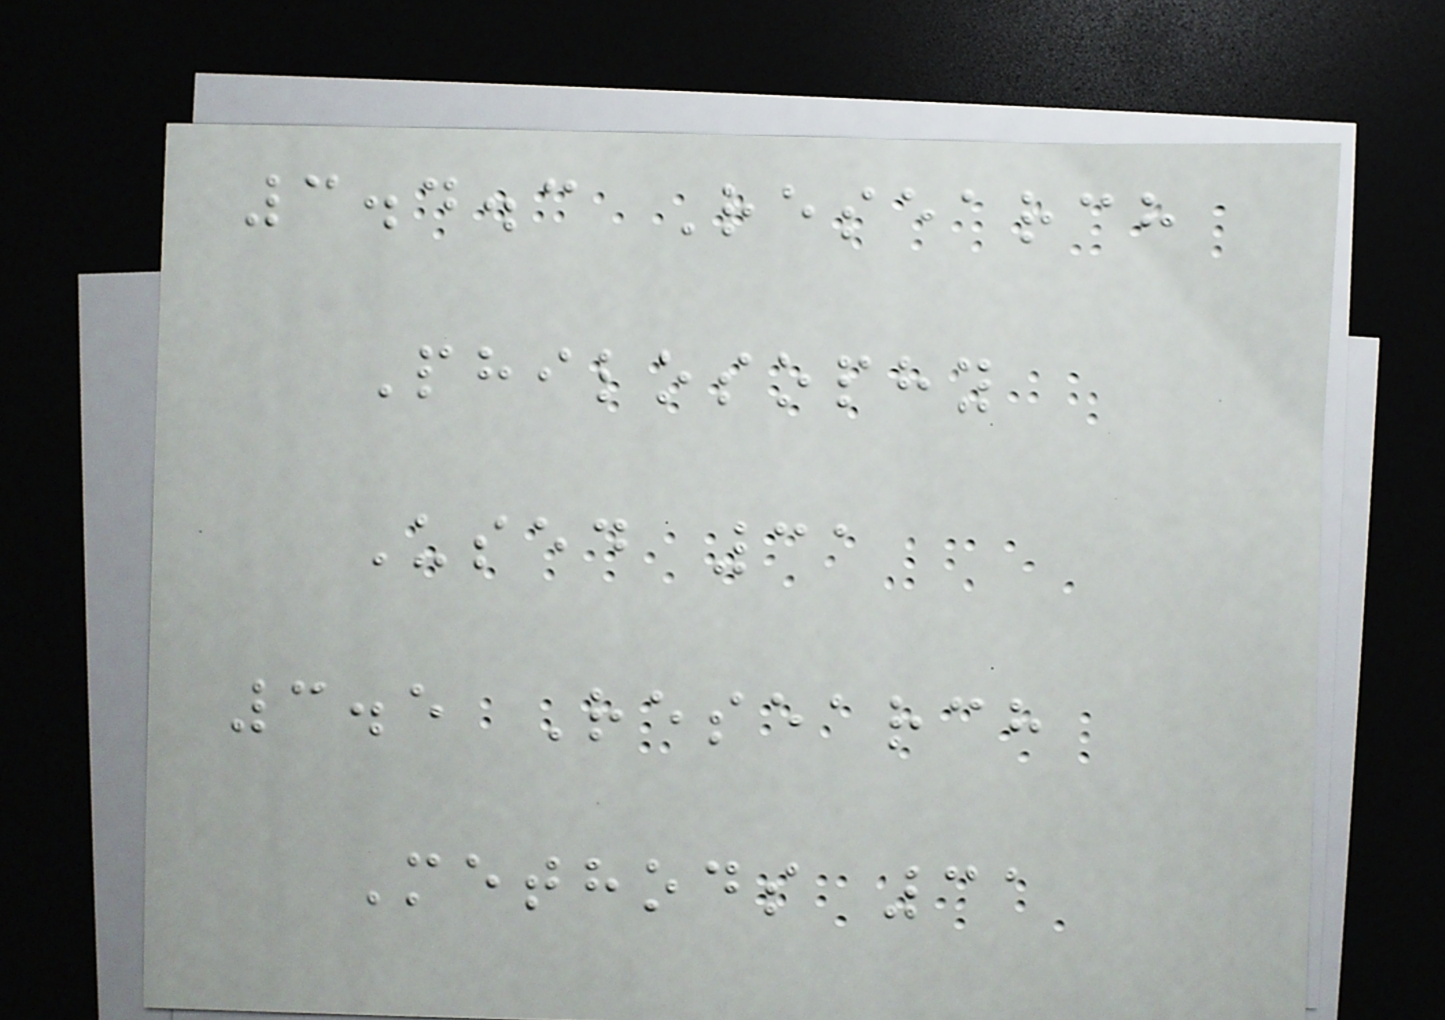3.4.3 Research
Philosophy
Used 31
3.5 Research
Methods 31
